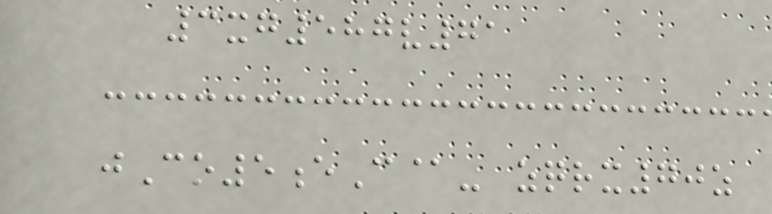3xg587v71
jCo5eC@- zqrx70z
